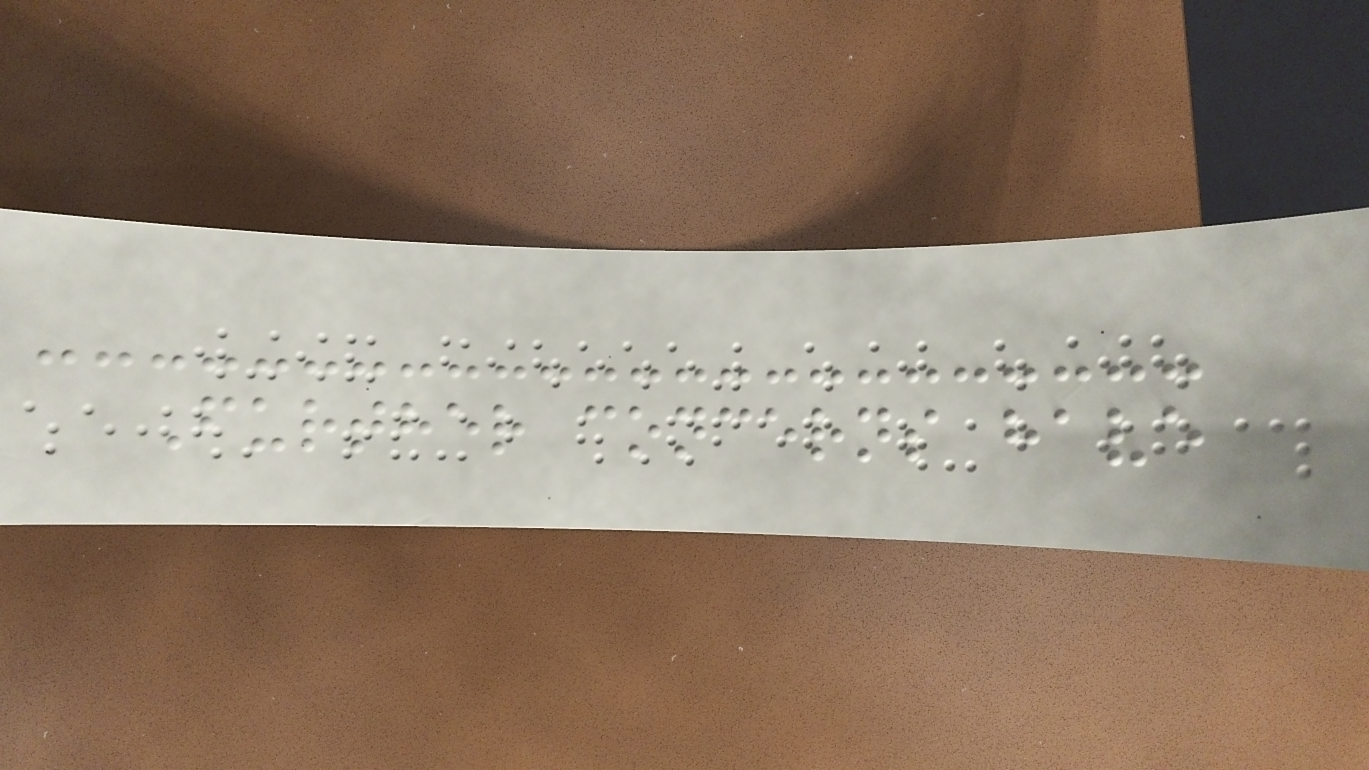Further concerns have
